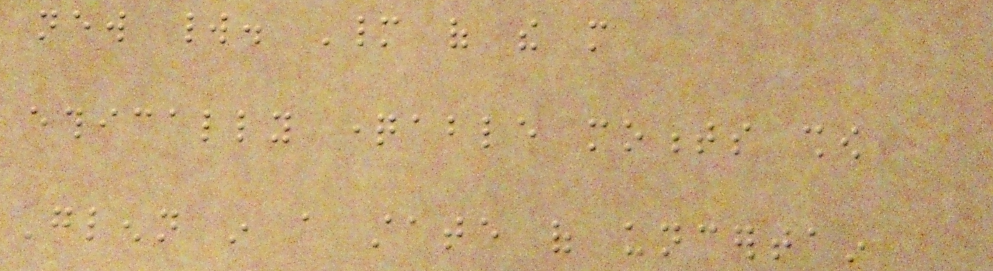new world. Many of the more
ethically questionable moments show
Glenn in a state of uncertain
